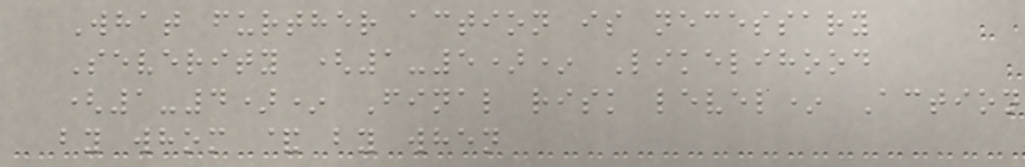What further action is necessary
Severity (1-5)* Likelihood
(1-4)* Final risk level* Action
by whom & by when
